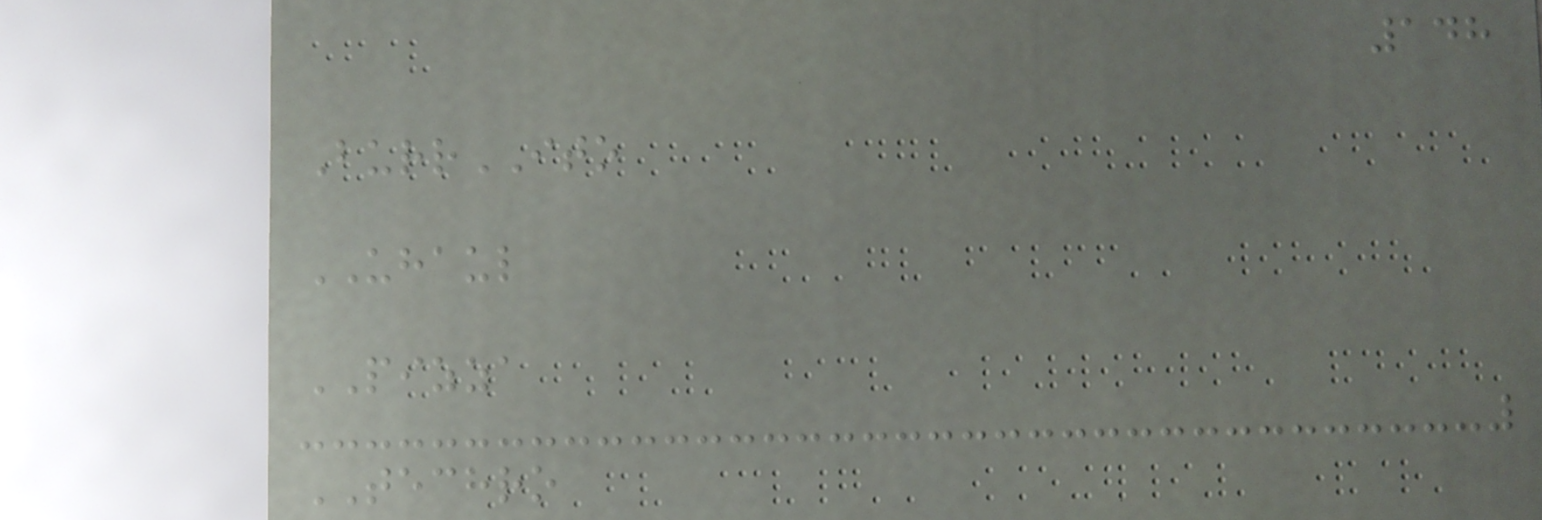148
BurrITO
UHAUL
PIZZA
TECHRO
